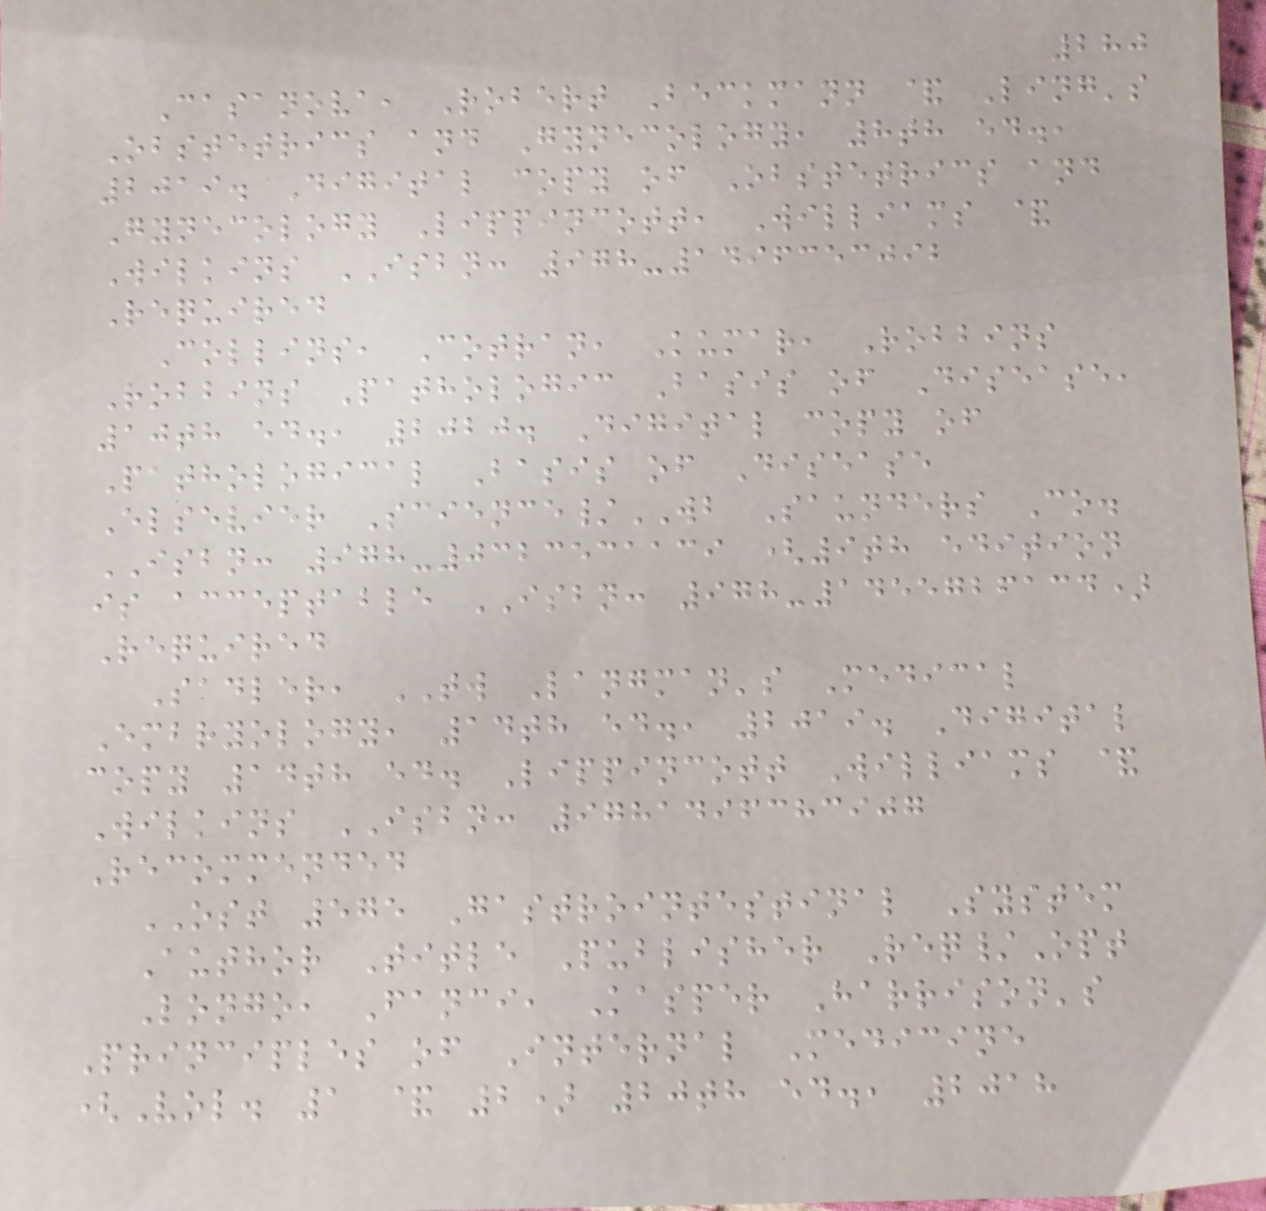280
Casanova, Robert Beckmann & Ling's
Obstetrics and Gynecology, 8th ed.,
2019. Digital copy of Obstetrics and
Gynecology Lippincott, Williams &
Wilkins ISBN: 978-1496353092
Required
Collins, Cotran, Kumar, Robbins
Robbins Pathologic Basis of Disease,
10th ed., 2020. Digital copy of
Pathological Basis of Disease
Elsevier Science/WB Saunders Co.
ISBN: 978-0323531139 (9th edition
is acceptable ISBN: 978-1455726134)
Required
Sadler, TW Langman's Medical
Embryology, 14th ed., 2019. Digital
copy 14th ed. Lippincott Williams &
Wilkins ISBN: 9781496383907
Recommended
OST 575 Gastrointestinal System
Author Title Publisher Req/Opt
Longo, Fanci, Kasper Harrison's
Principles of Internal Medicine
(Vol. 1 & 2) 20th ed., 2018
